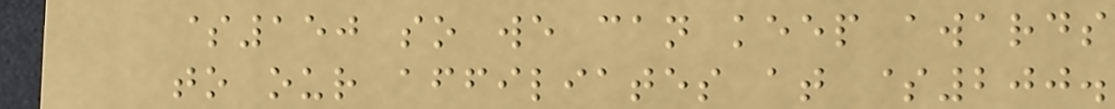$150 so we can keep awards
to our affiliates at $200.
